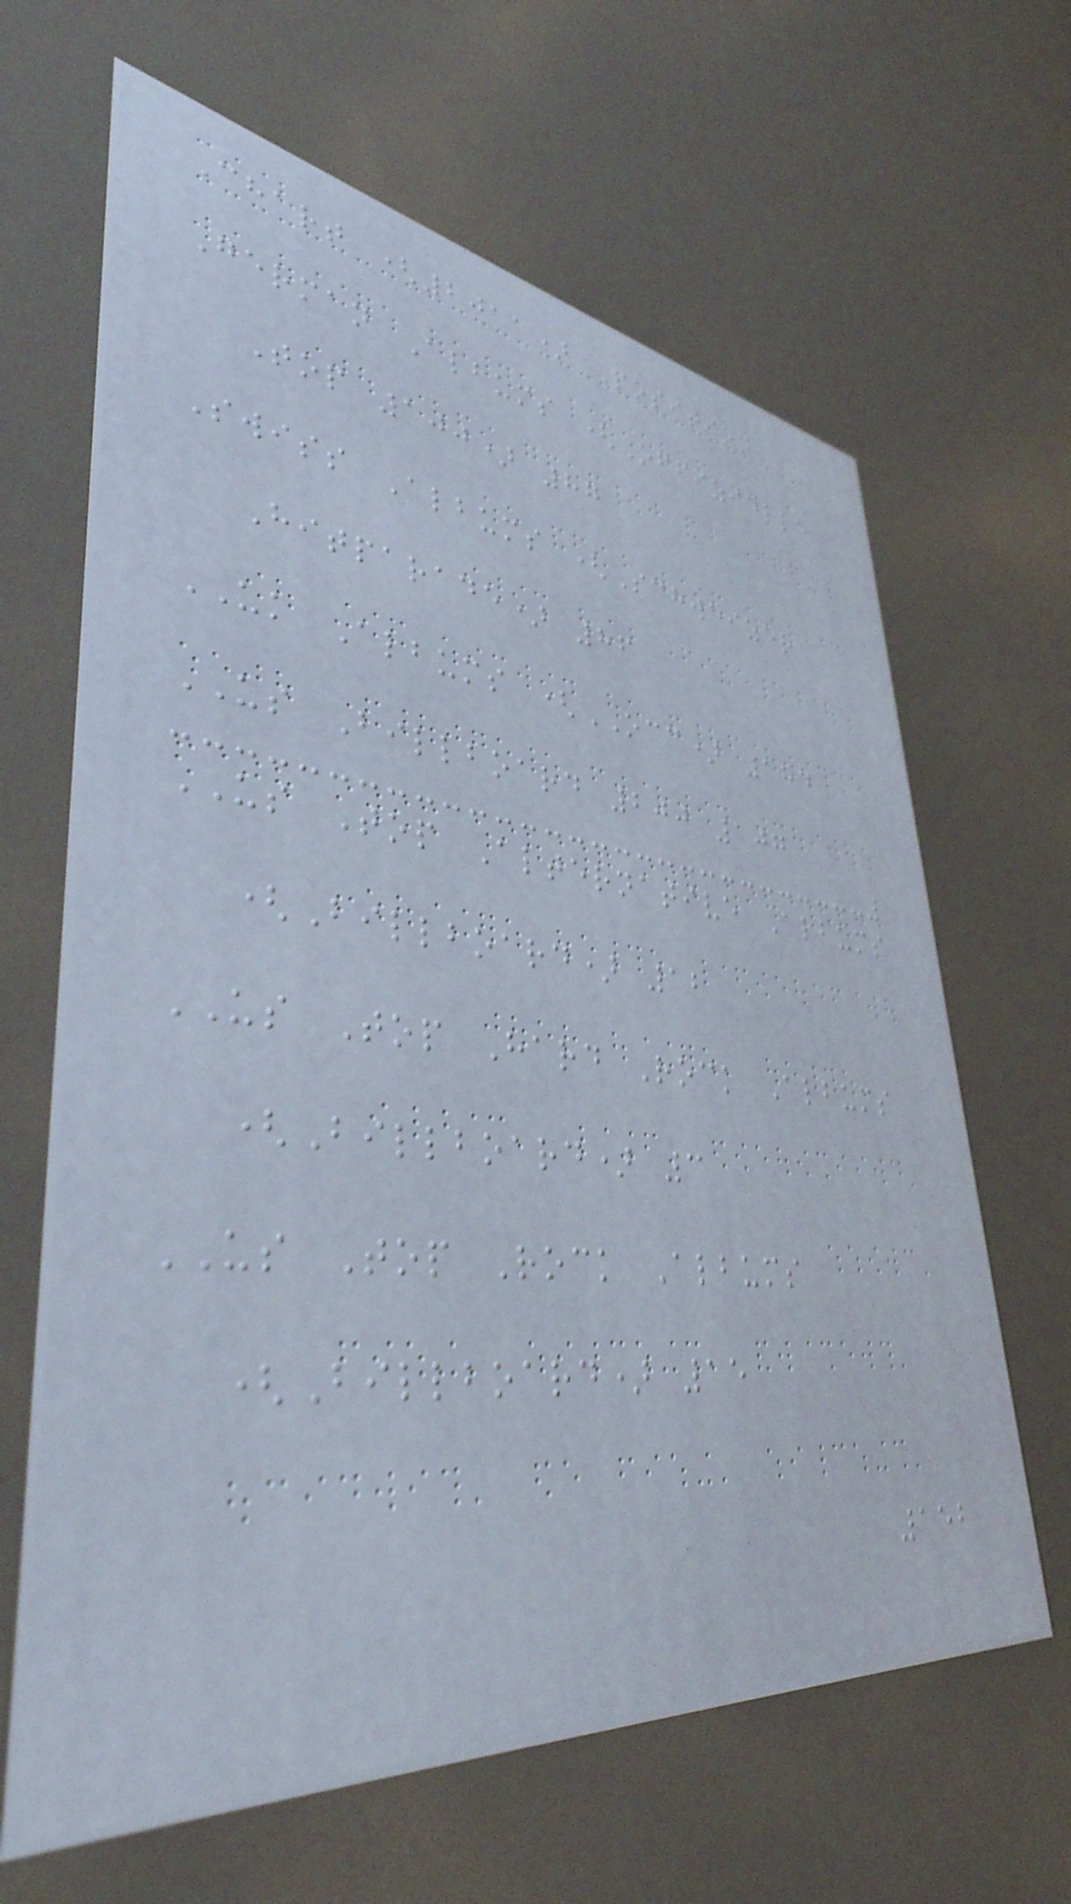Chart (2011) Position
German Albums (Offizielle
Top 100) 87
Swiss Albums (Schweizer
Hitparade) 86
UK Albums (OCC) 184
US Billboard 200 107
US Top Alternative Albums
(Billboard) 12
US Top Hard Rock Albums
(Billboard) 3
US Top Rock Albums
(Billboard) 15
152
